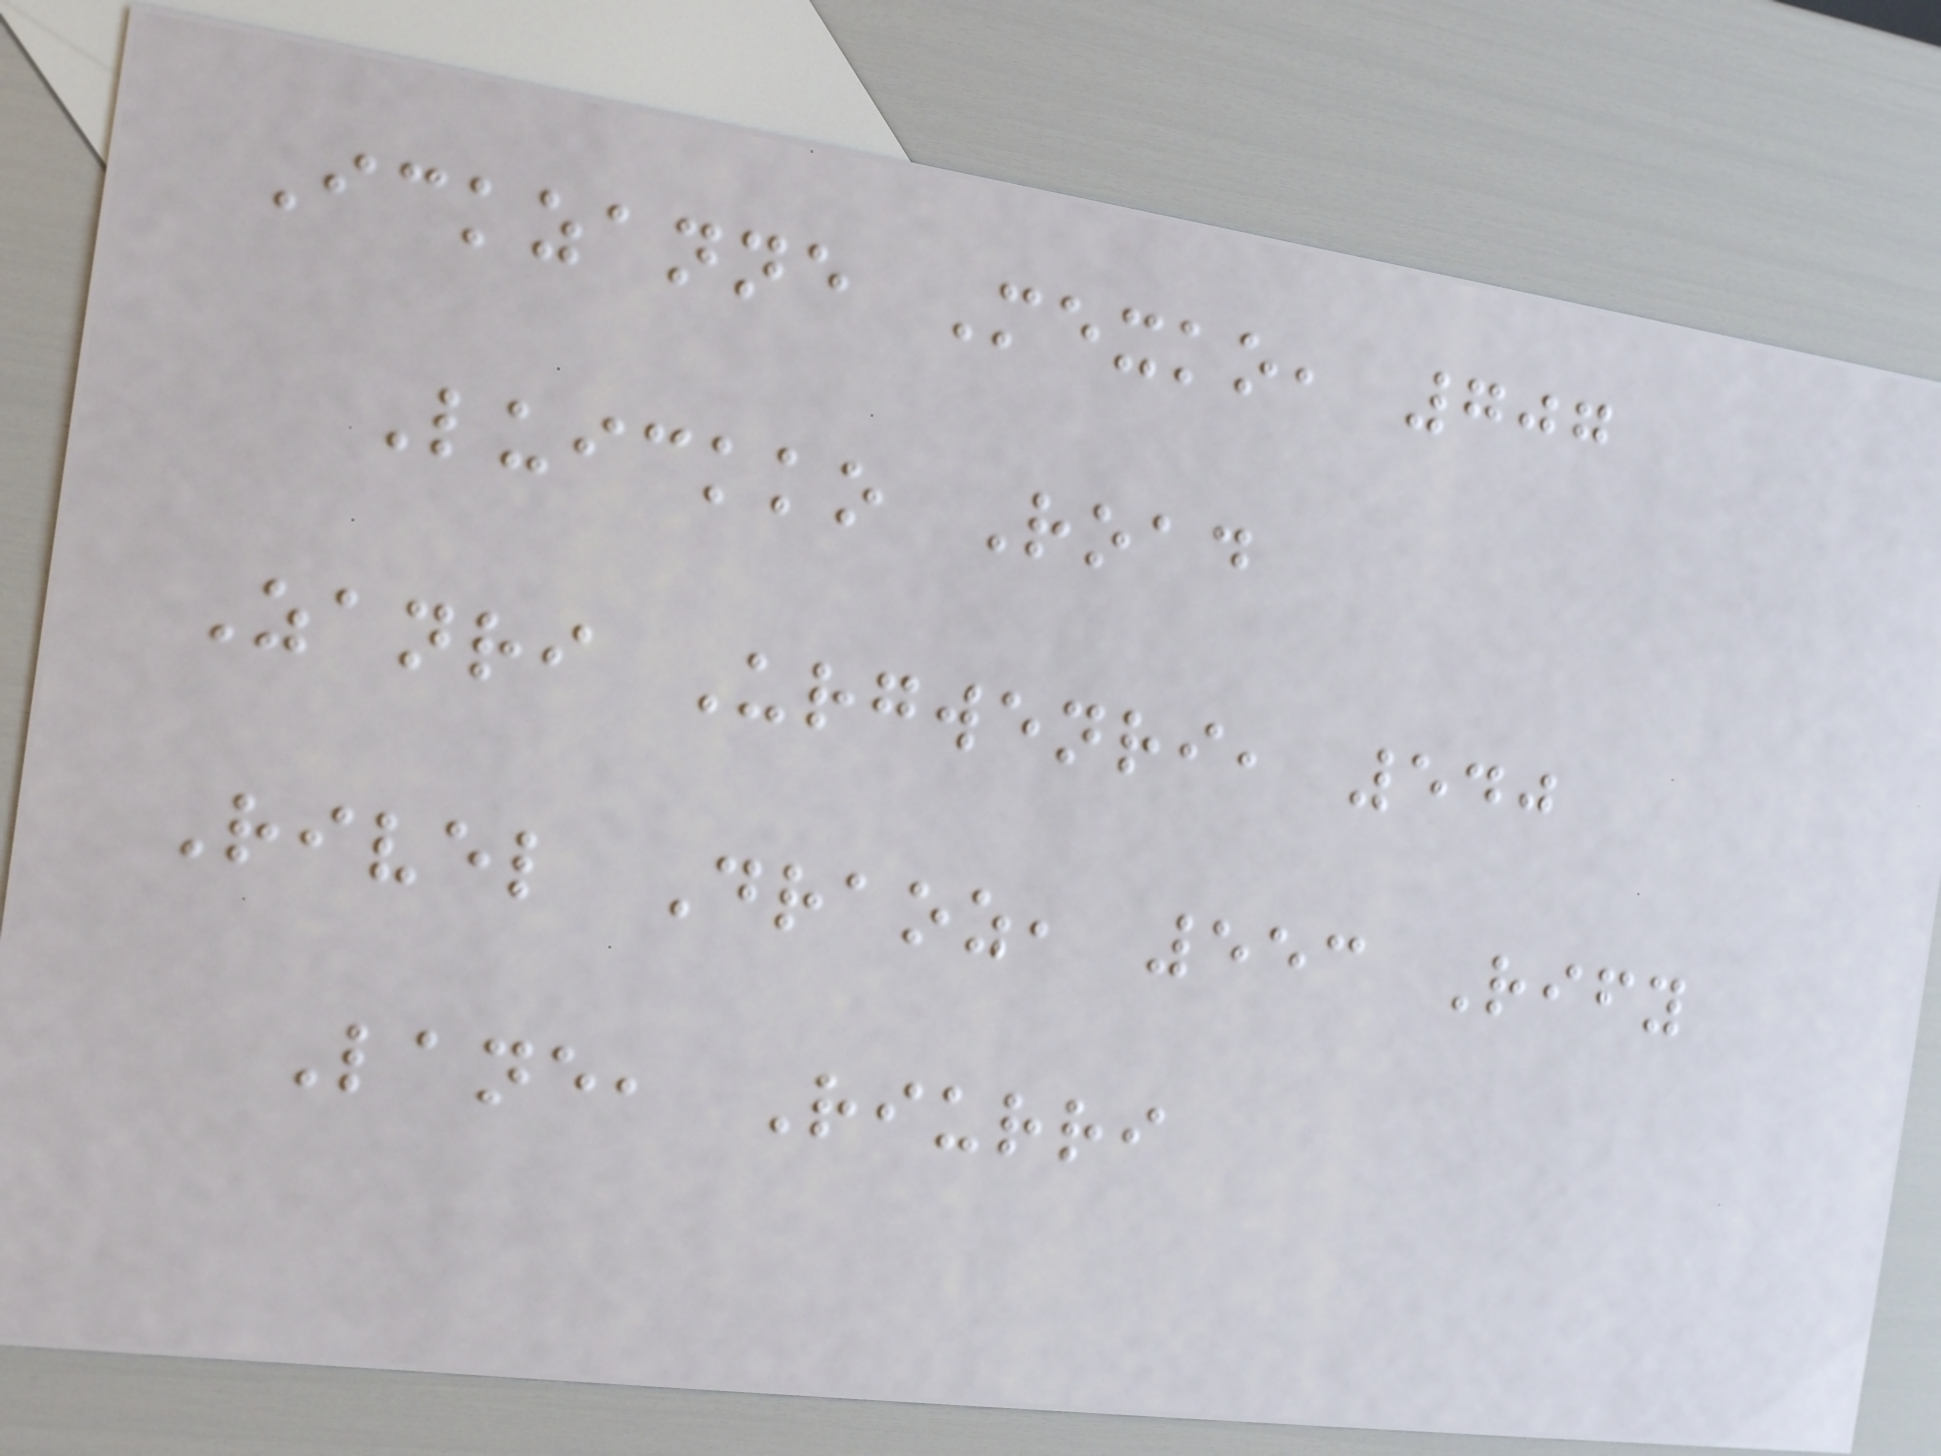Ickzanne Mexko, 707
Luickko Road
Zanri Urgwenri, 540
Rivel Draoz, 553 Rify
Lane, Riurri
